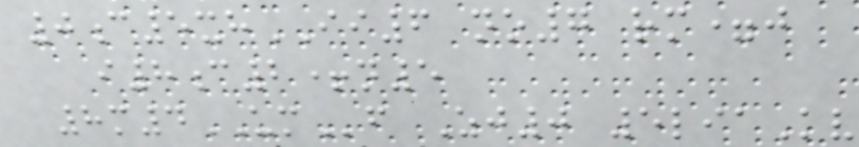0c5xhII6 no7 rm=j
i8c2+n5
8m4UMf Zj0 5liaKv
